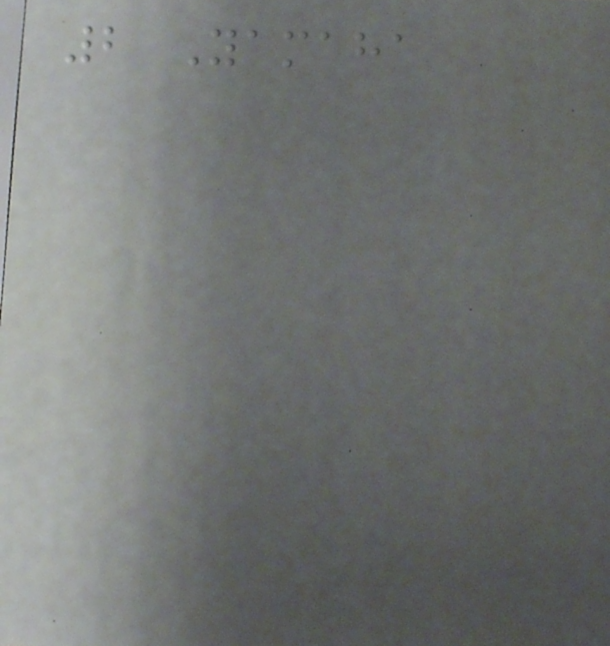2 Yamaha
